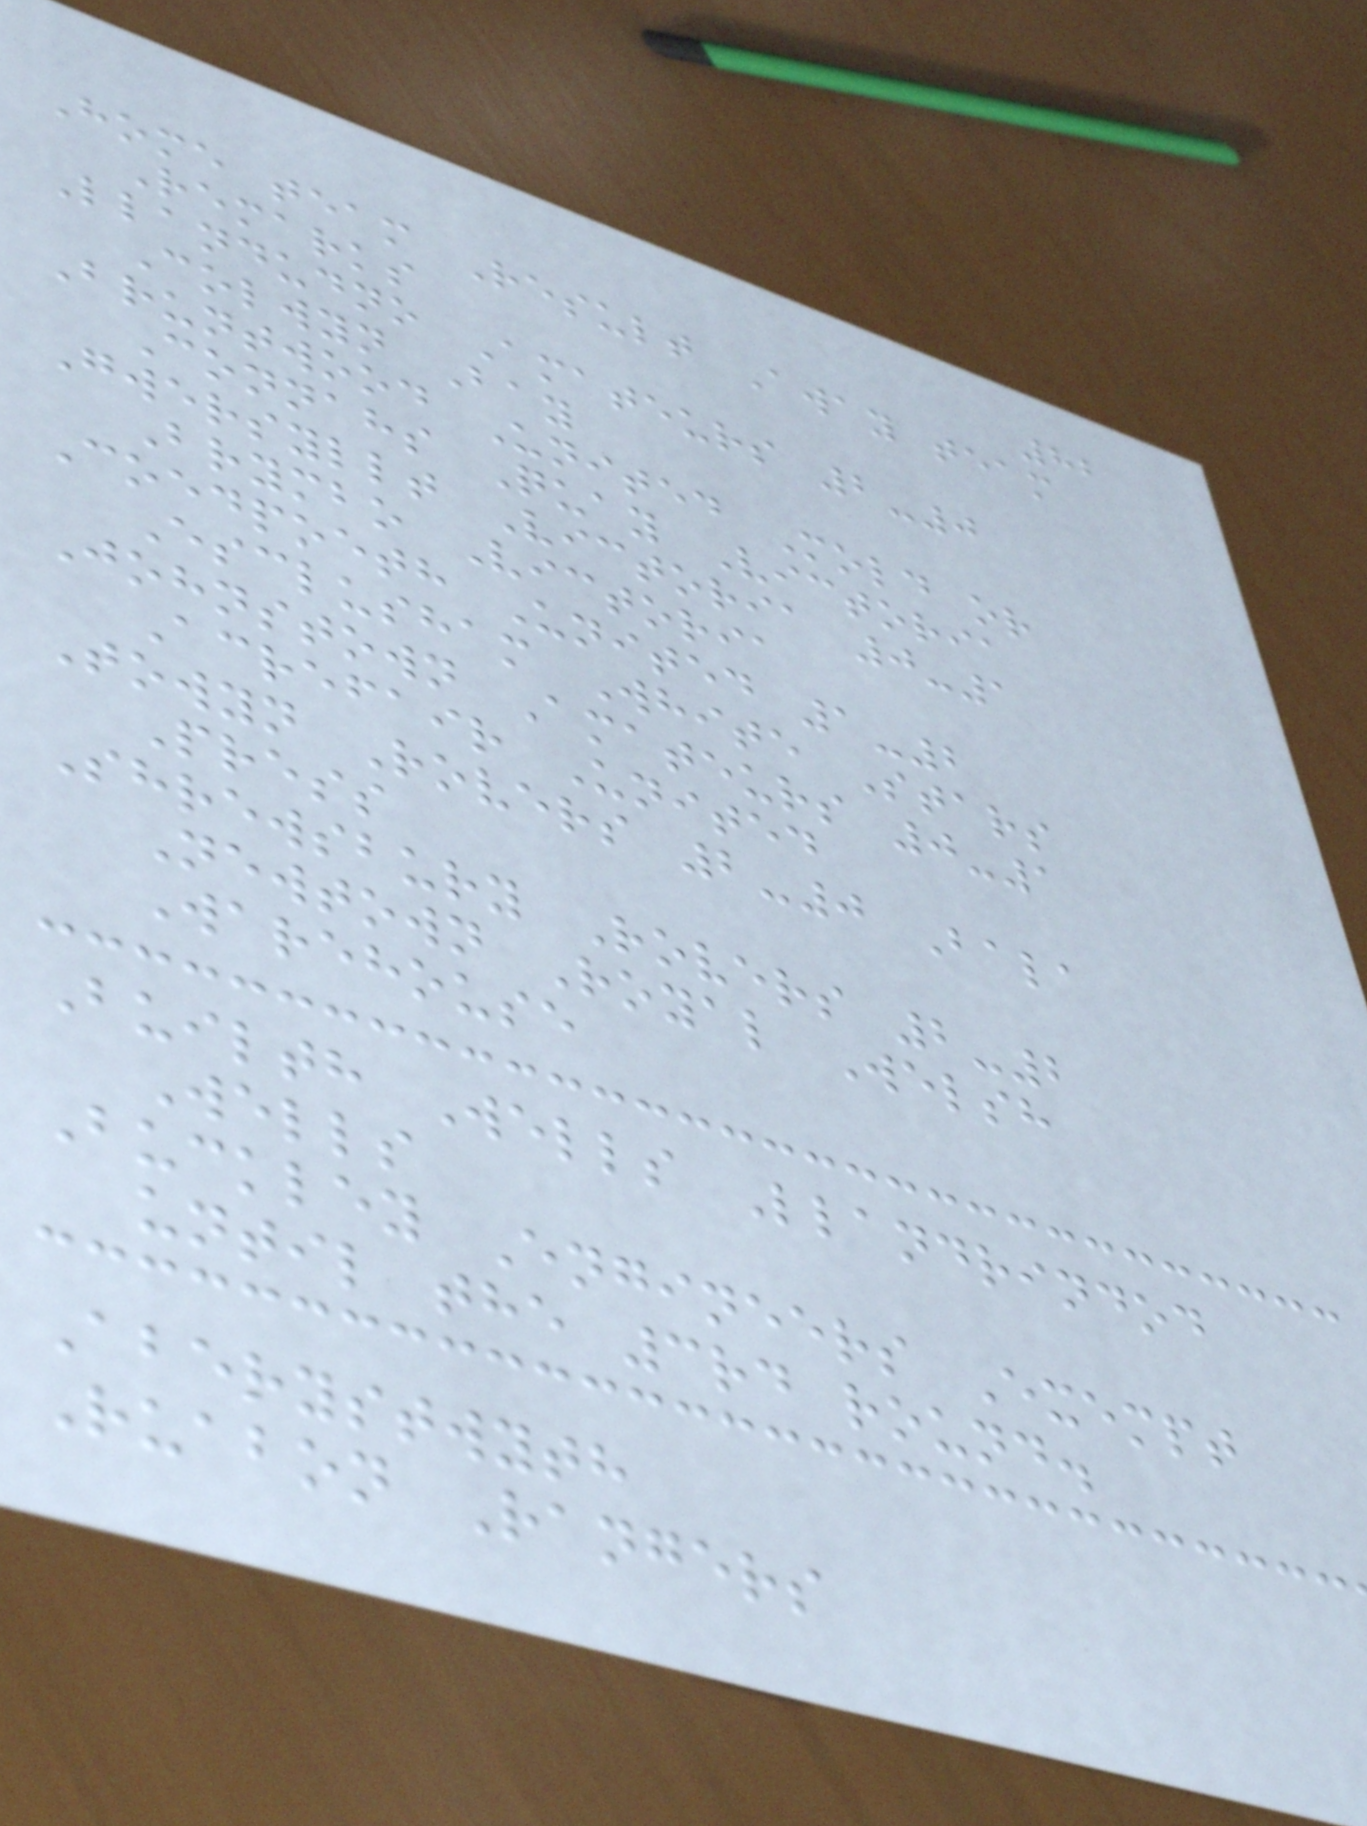82
Home team Result Away team
Remarks
Llandudno Amateurs 2-0
Colwyn Bay
Bruntwood United Mold or
Connahs Quay Victoria
Gwersyllt Victoria 0-1
Brymbo Victoria
Coedpoeth United 1-2
Esclusham White Stars
Johnstown Amateurs 0-1
Acrefair United
Towyn Rovers 2-0 Bala
Press
Shrewsbury Rovers 2-2
Newtown Royal Welsh
Warehouse
Builth Wells Llandrindod
Wells
Buckley Engineers Exempt
until the 3rd round.
Aberystwyth
Ruabon Rangers
